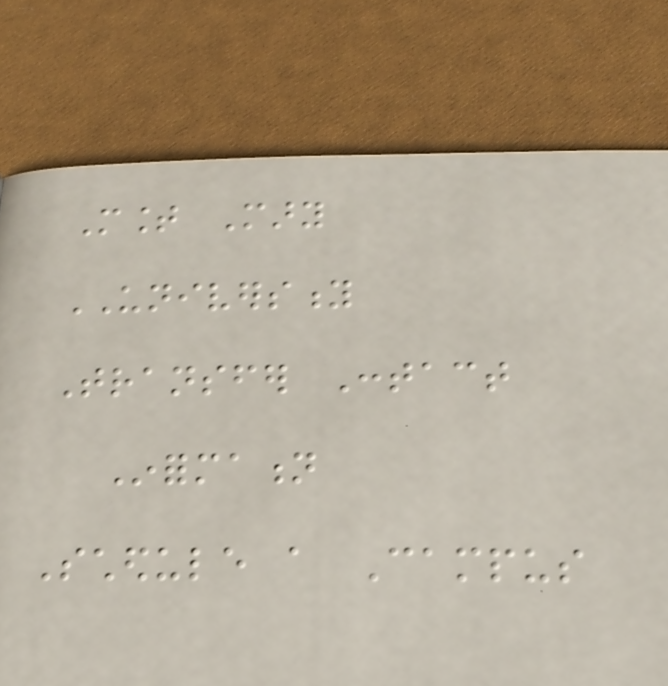Mount Mary
UNIVERSITY
Transfer Contact
Information
Schedule a Campus
